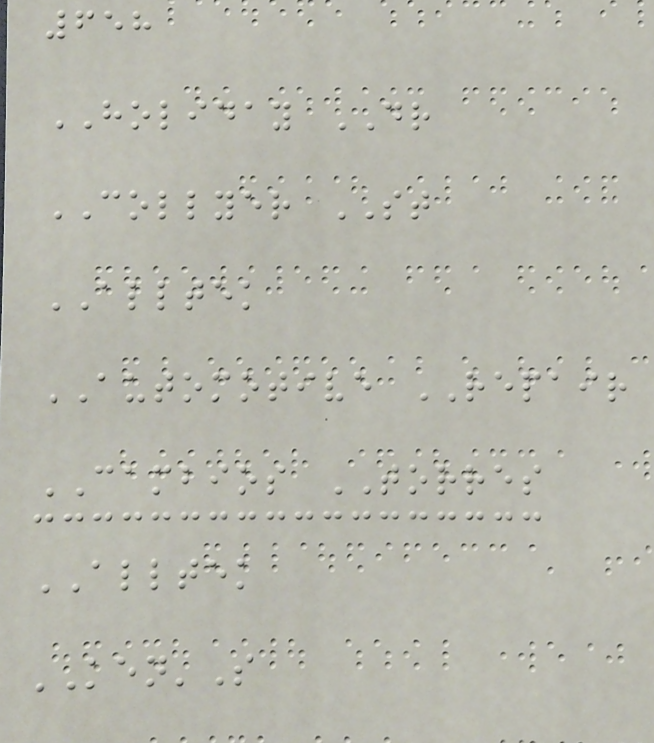658
HOLIDAY DR
COLLYER ST
ALLTEK
AUTOMOTIVE REPAIR
CAMBIOS TORRES
ALLTEK
KEN'S
